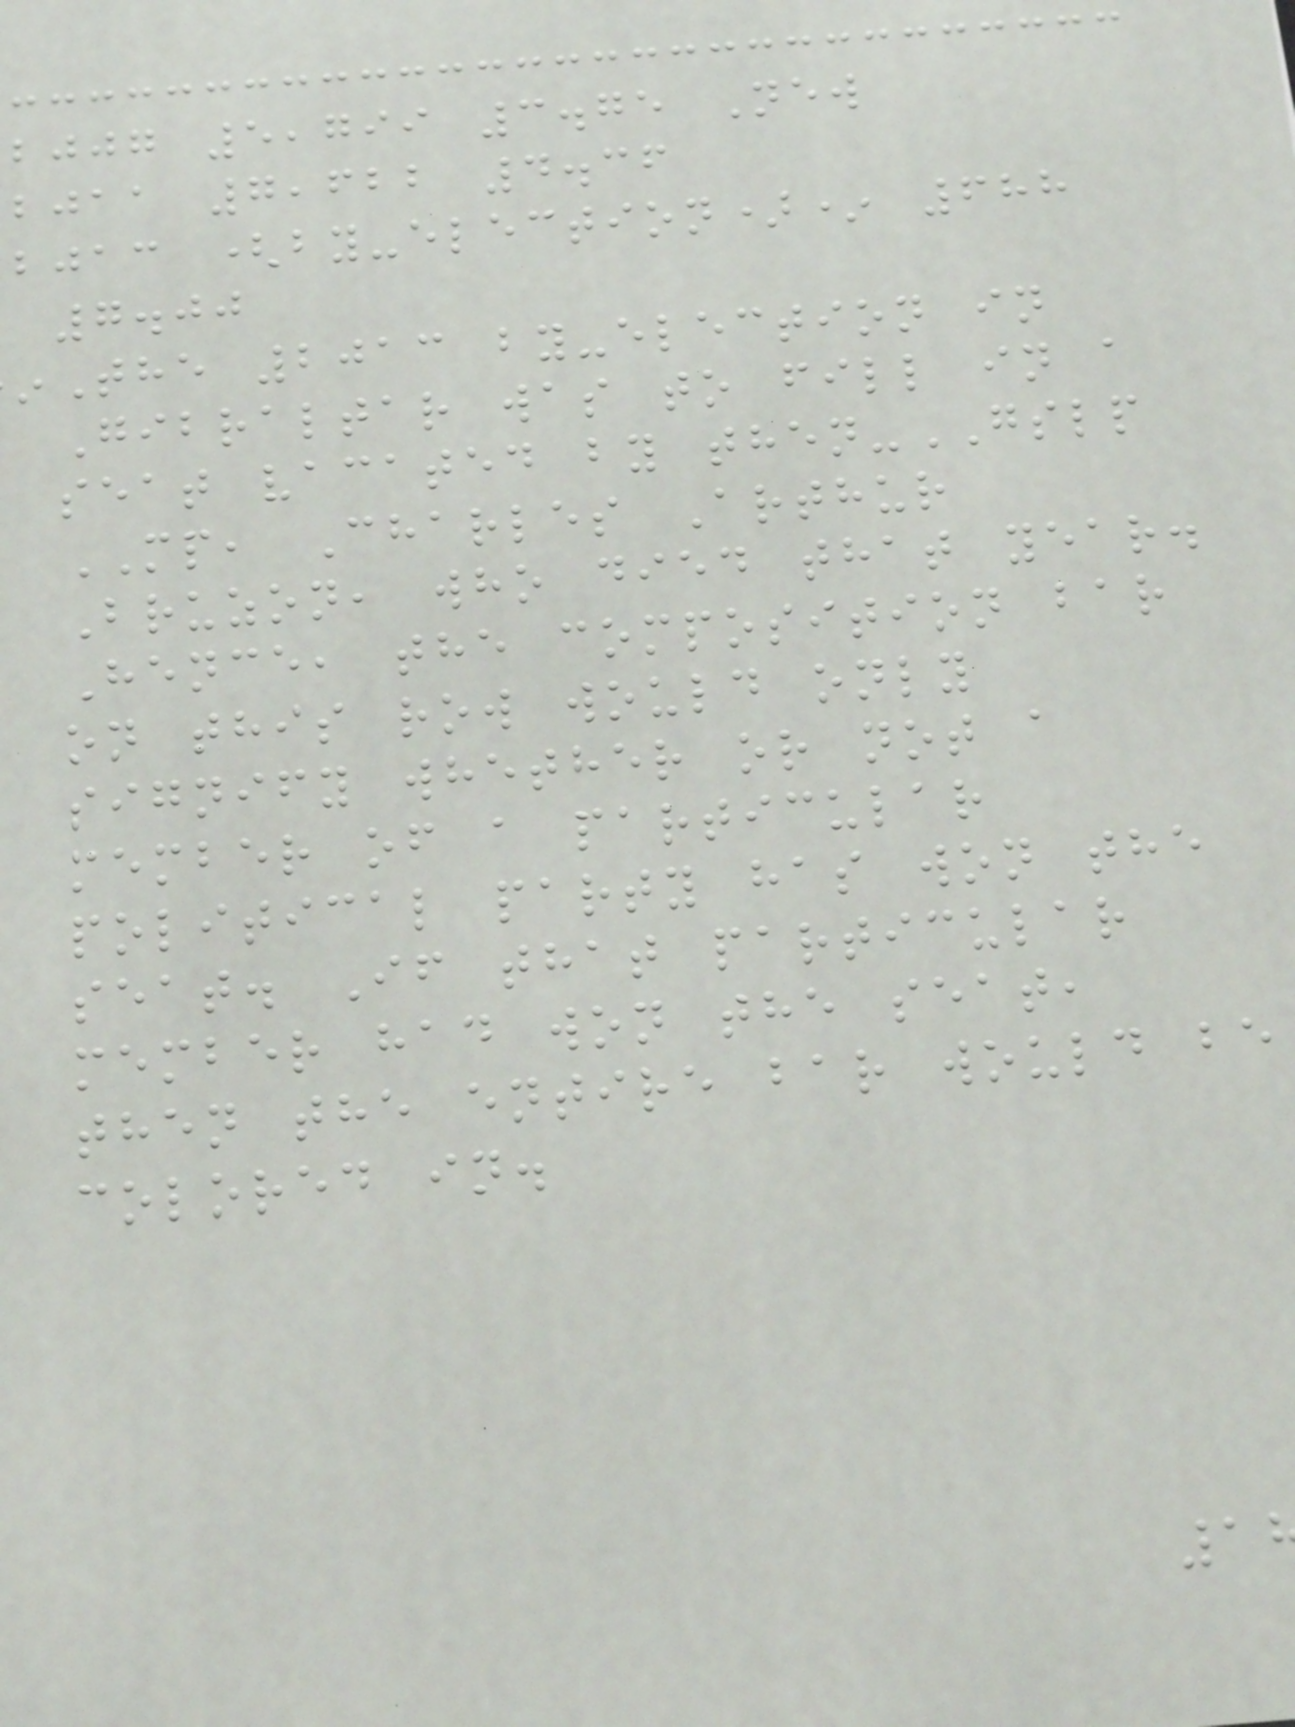bjjg 5,799 3.75 New
bjaa 7,622 4.36
bjac (by-election)* 688
7.00
The 2013 by-election in
Gibraltar was to fill in a
seat vacated by then-GSLP
MP, Charles Arthur
Bruzon, who died that year.
Hence, the composition bar
on this row would only
signify whether or not a
member of a particular
political party has won the
seat. If that particular
member had won the seat,
then the entire bar would be
colored in.
